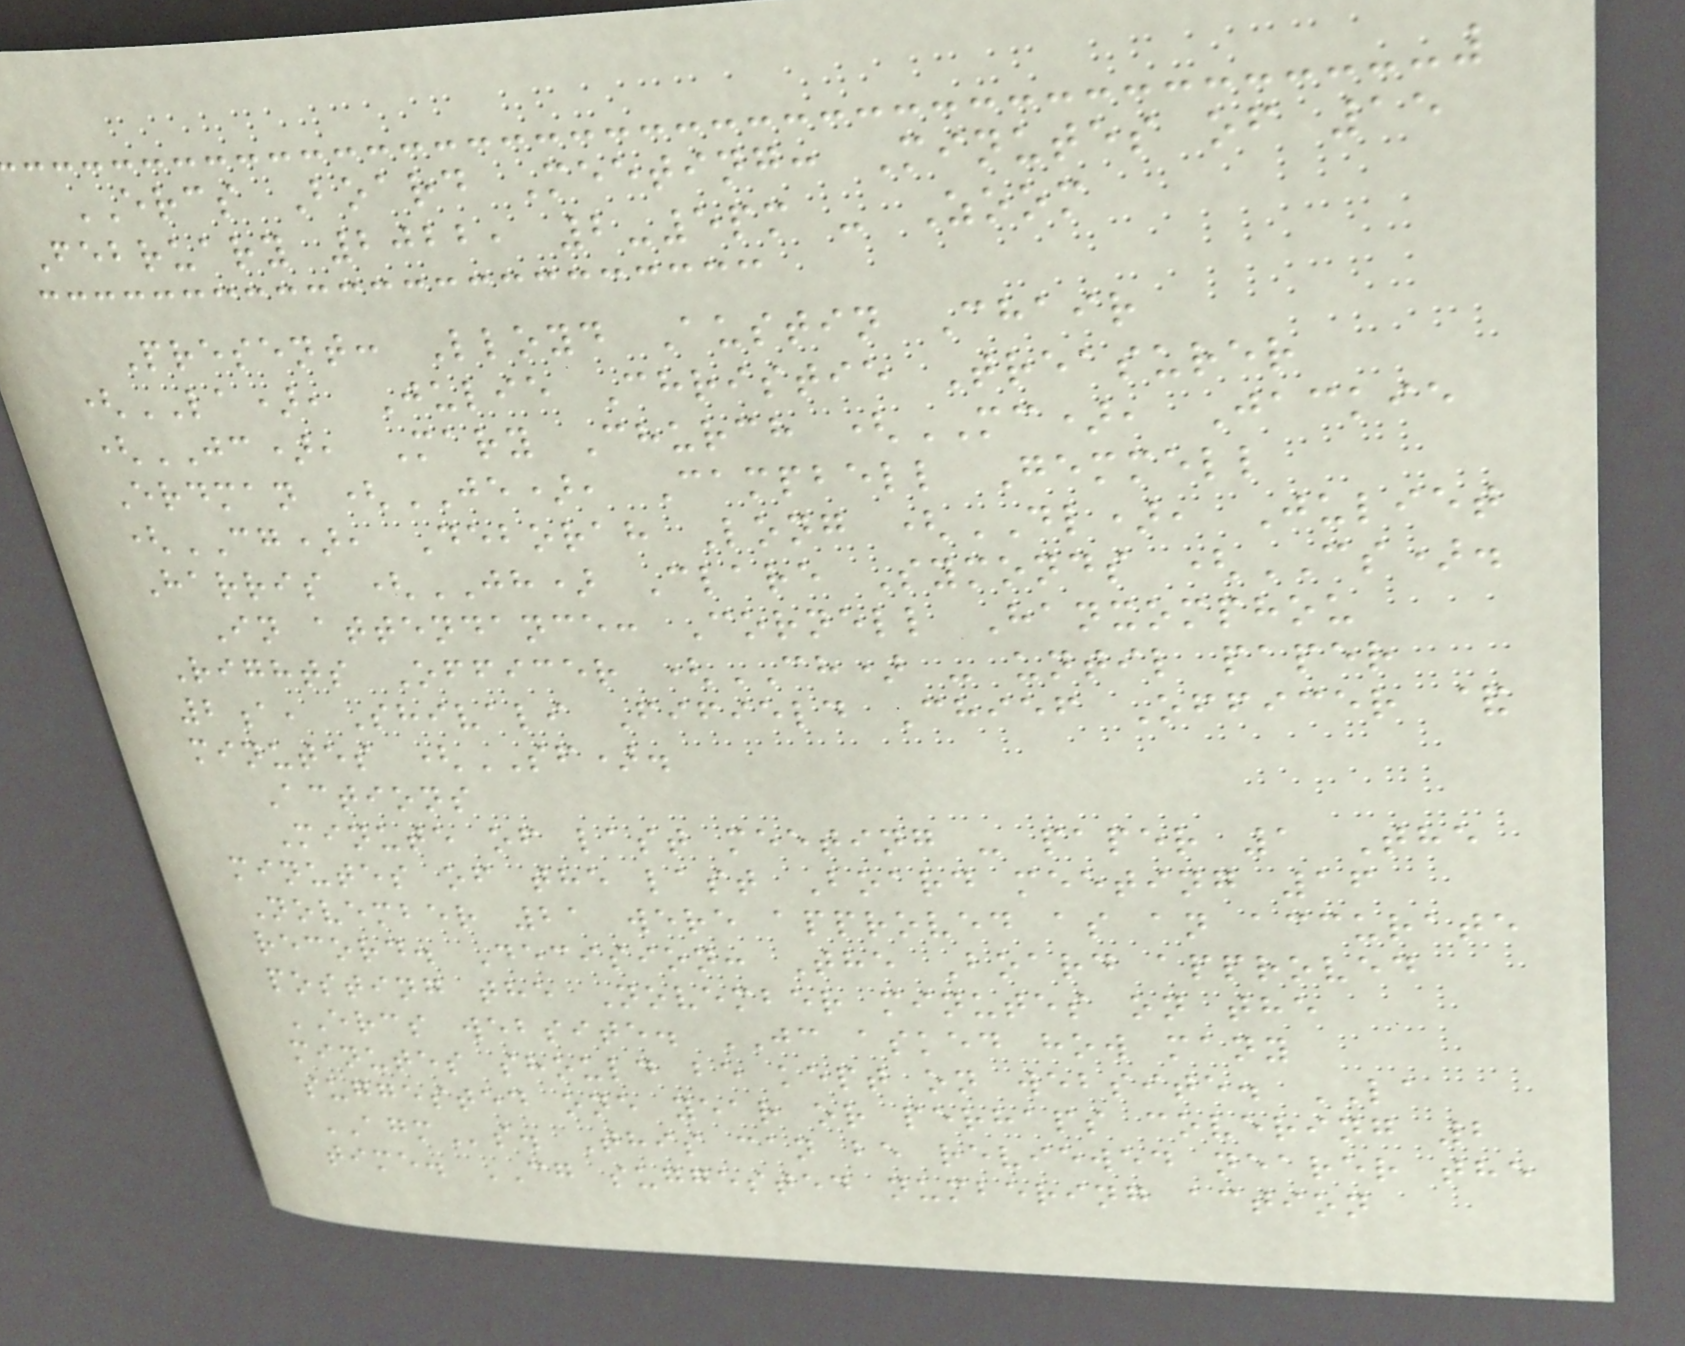ERCS Board Meeting: Minutes of 15
February 2022, 2-5pm - Zoom
Present: Lloyd Austin Chair
(LA), Julie Christie Treasurer
(JC), Mary Church (MC), Jackie
Erdman (JE), Campbell Gemmell
(CG), Deborah Long (DL), Juliet
Harris (JH) Clare Symonds (CS).
In attendance: Cornell Hanxomphou
Rights Officer (CH) - until paper
2a, Shivali Fifield Chief Officer &
minutes (SF).
Actions
Minute of last meeting - paper 1 The
minutes of the last Board meeting 16
November 21 were approved as an accurate
record. Decision: The Board approved
posting the November minutes on the
ERCS website. JC asked how many
minutes should be kept on website. LA
suggested one year or perhaps covering 2
AGMs. This can be reviewed nearer the
time. CG suggested numbering action
